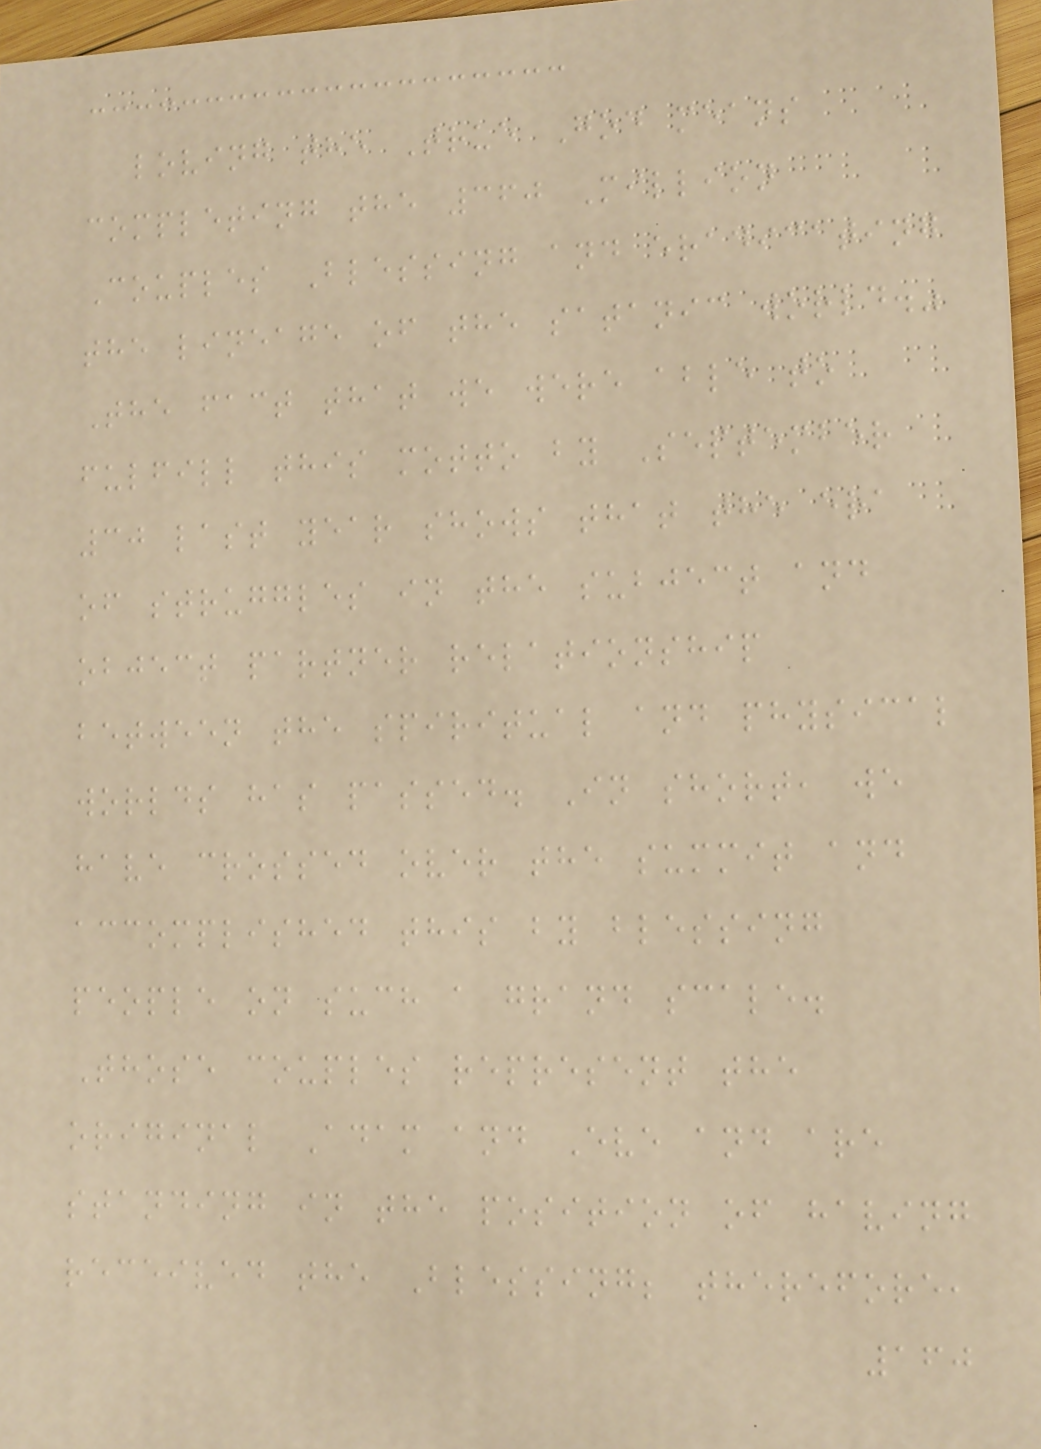loving the True God means
completing the 360 Million
Couples Blessing and eradicating
the lineage of the satanic world."
The fact that we were able to
fulfill this motto by September
30 last year shows that the era
of struggles in the subject and
object partner relationship
between the spiritual and physical
worlds has passed. In short, we
have crossed over the summit and
accomplished this by blessing
people on such a grand scale.
Those couples represent the
original Adam and Eve and are
standing in the position of having
received the Blessing; therefore,
160
